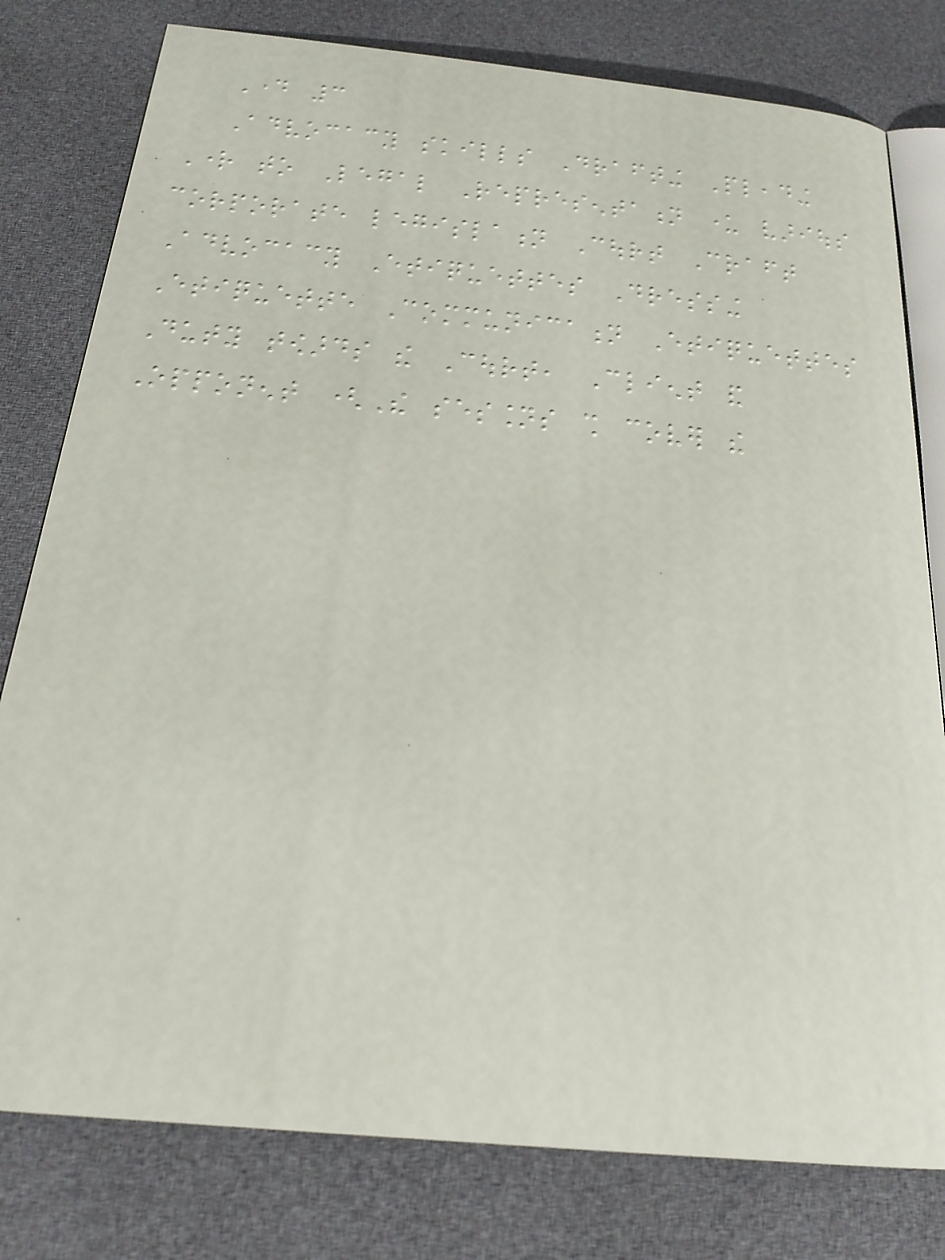Day 3
Advocacy skills Drafting Pleading
Right to Legal Representation under various
corporate legislation Court Craft
Advocacy Etiquettes Dressing
Etiquette Communication Etiquettes
Duty towards the Court, Client and
Opponent (The sessions shall cover the
